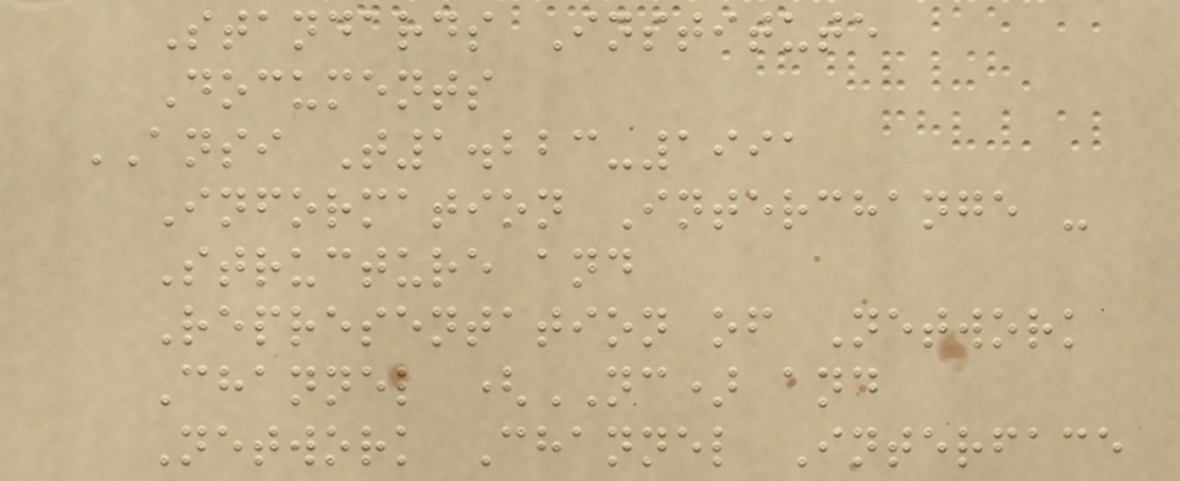Standards Institute
Documents
ANSI T1.223-1991
Information Interchange -
Structure and
Representation of Network
Channel (NC) and
Network Channel Interface
